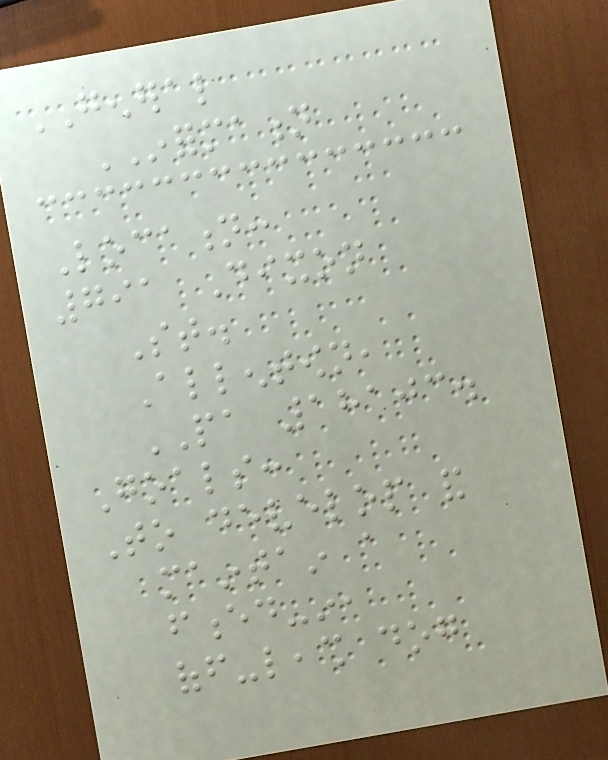GENERAL
INFORMATION
Location:
791 Dixon
St.
Allentown,
PA 18103.
Goals:
To develop and
maintain a
fenced-in,
off-leash dog
